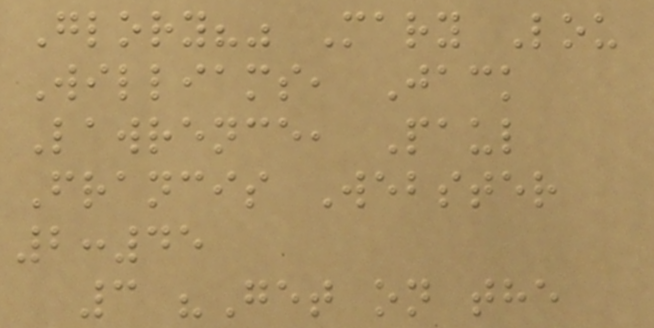Glory?" Mary Lou
Williams, Jack
Lawrence, Paul
Francis Webster
2:45
3 "Get on the
